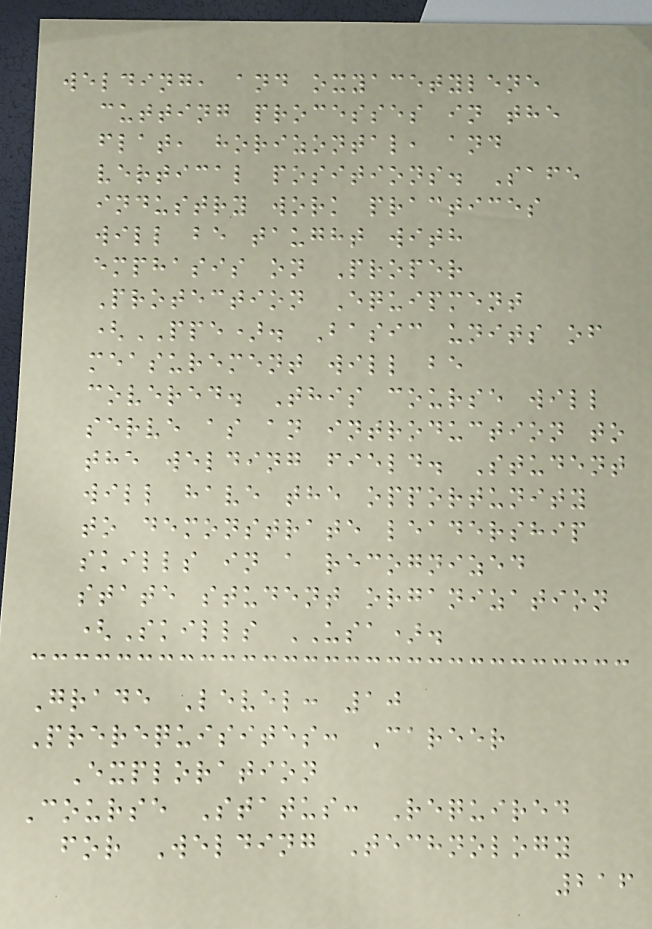welding, and oxyacetylene
cutting processes in the
flat, horizontal, and
vertical positions. Safe
industry work practices
will be taught with
emphasis on Proper
Protection Equipment
(PPE). Basic units of
measurement will be
covered. This course will
serve as an introduction to
the welding field. Student
will have the opportunity
to demonstrate leadership
skills in a recognized
state student organization
(Skills USA).
Grade Level: 10
Prerequisites: Career
Exploration
Course Status: Required
for Welding Technology
216
